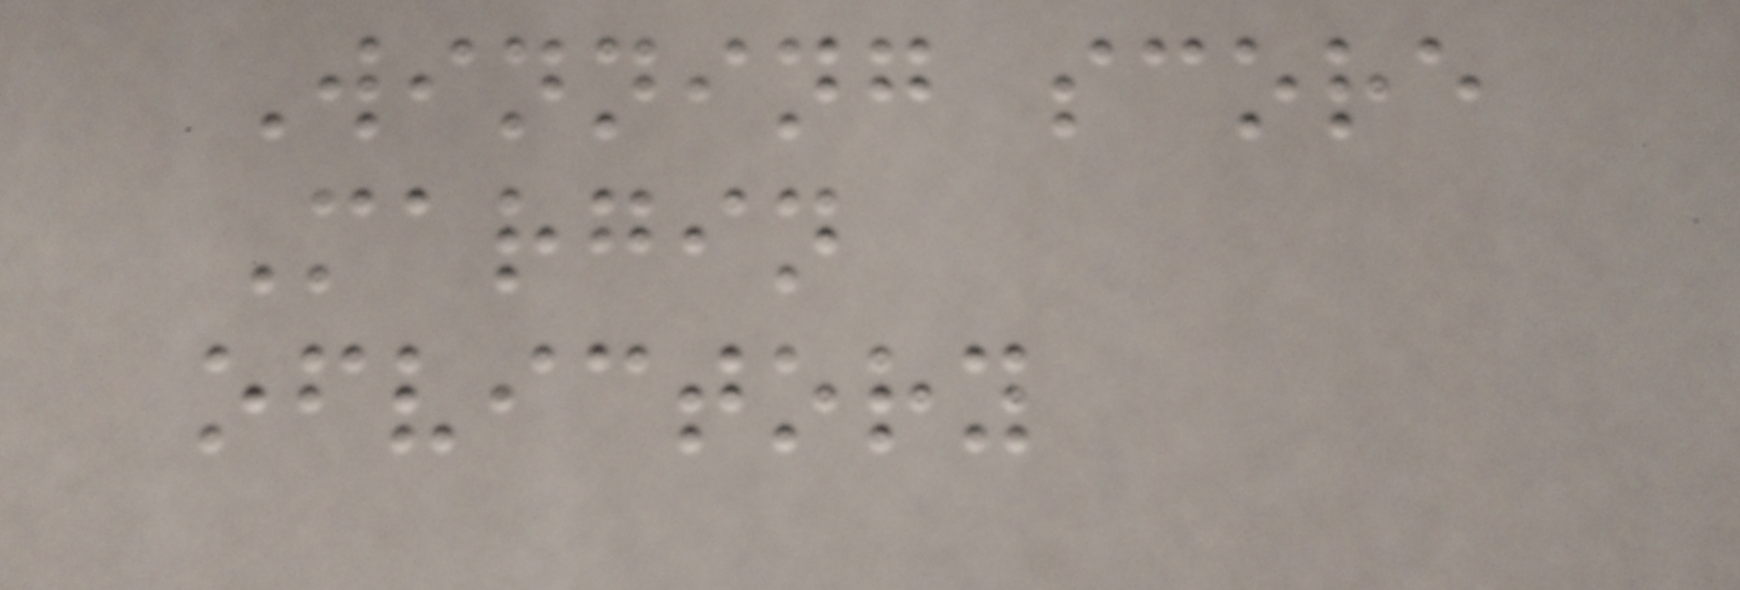Winning score
Margin
ofvictory
